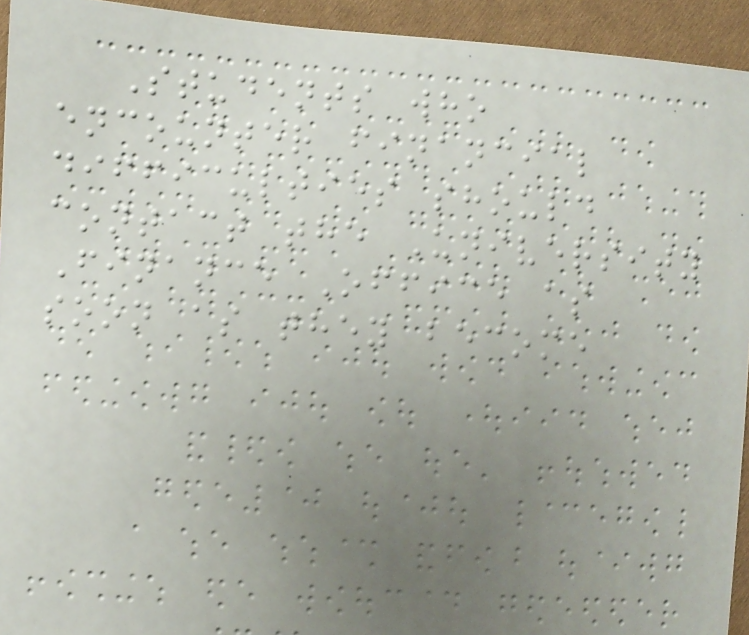Students who
encounter financial
difficulties should
contact the University
Finance Office as
soon as they become
